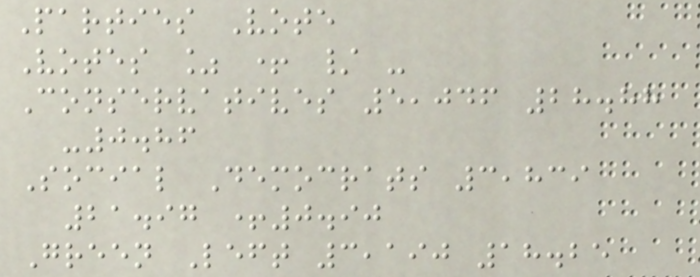Parties Vote
Votes % + / -
Conservatives 5,046 28.88
-0.86
Social Democrats 3,839
21.97 +0.90
Green Left 3,190 18.25
